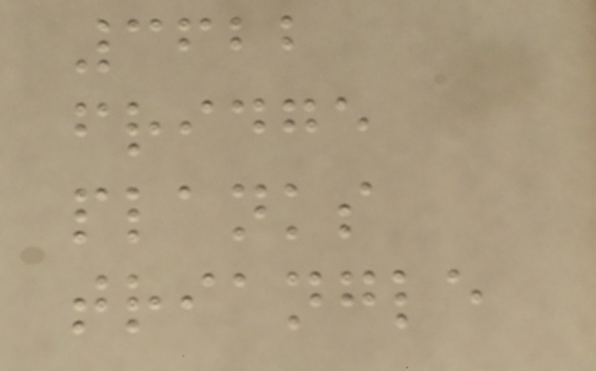3622
fridge
planks
triangle
